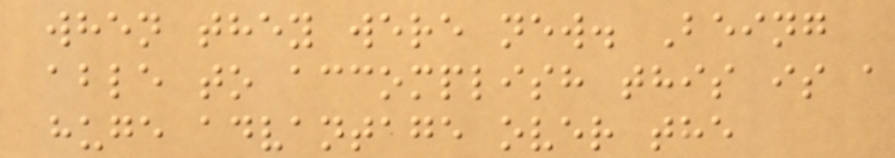when they were new. Being
able to accomplish this is a
huge advantage over the
